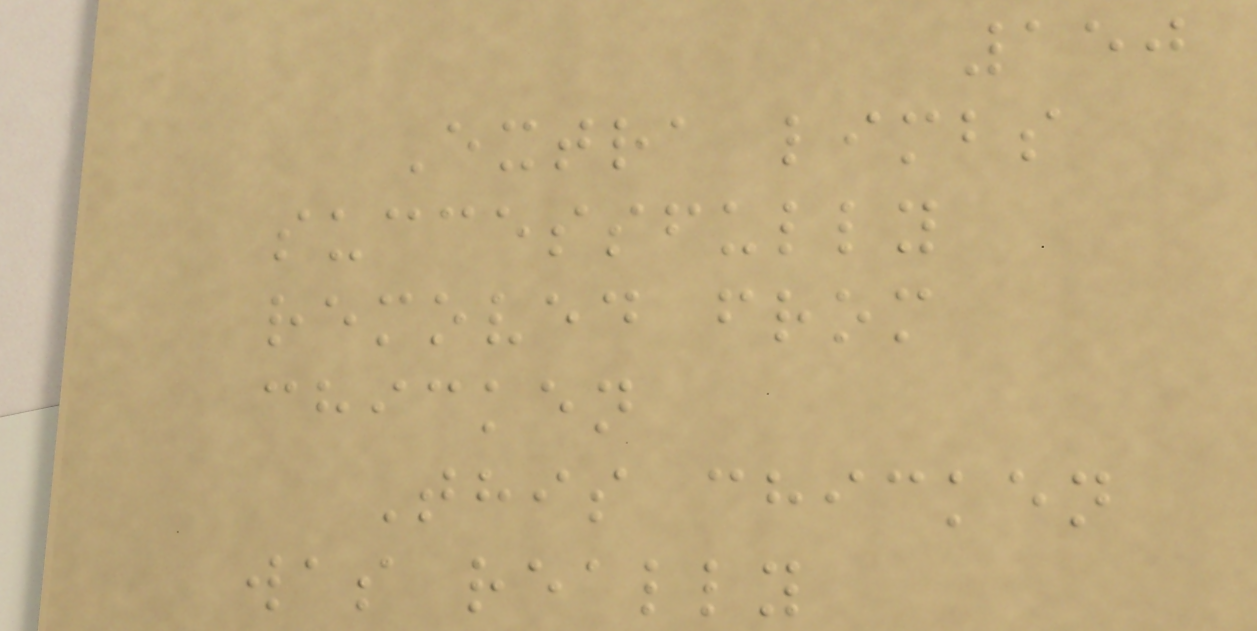150
Extra limbs
successfully
removed from
chicken
This chicken
was really
